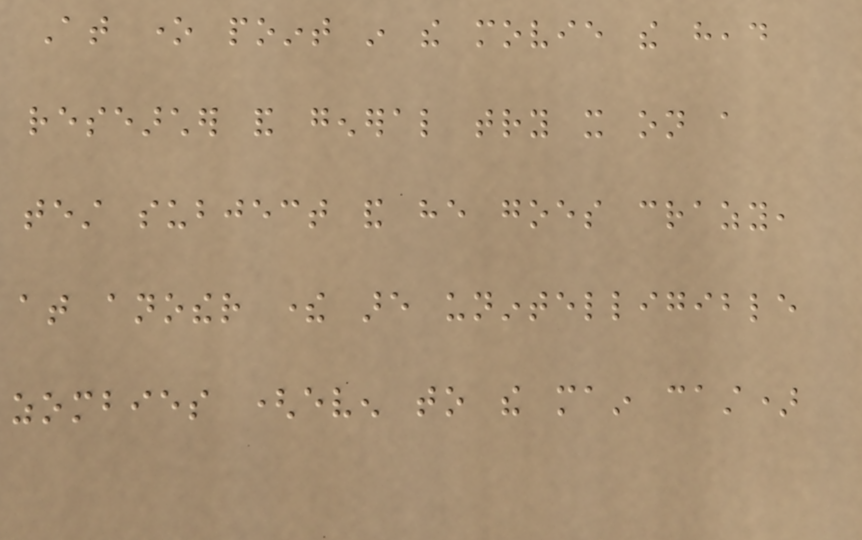At one point in the movie the head
researcher and general try it on a
test subject and he goes crazy,
at another there are unintelligible
zombies (even to the main cast)
